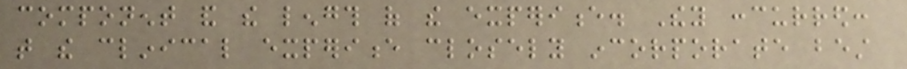component and the length of the experience. They concurred:
that the clinical experience closely incorporate best
